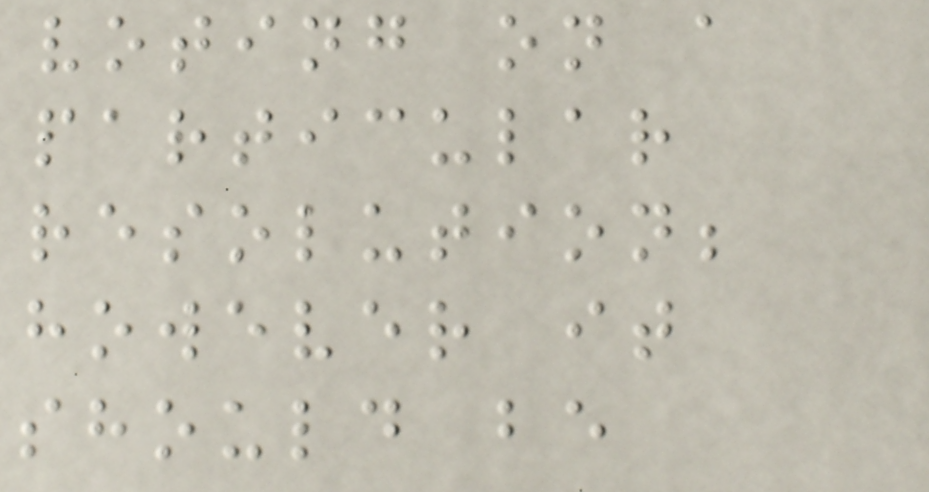voting on a
particular
resolution;
however it
should be
